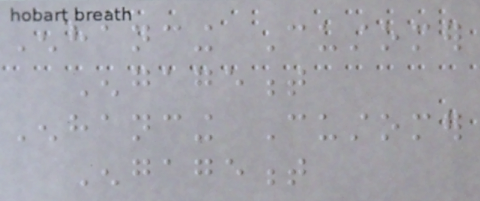Enhancing Customer
Engagement
Enhancing Customer
Engagement
